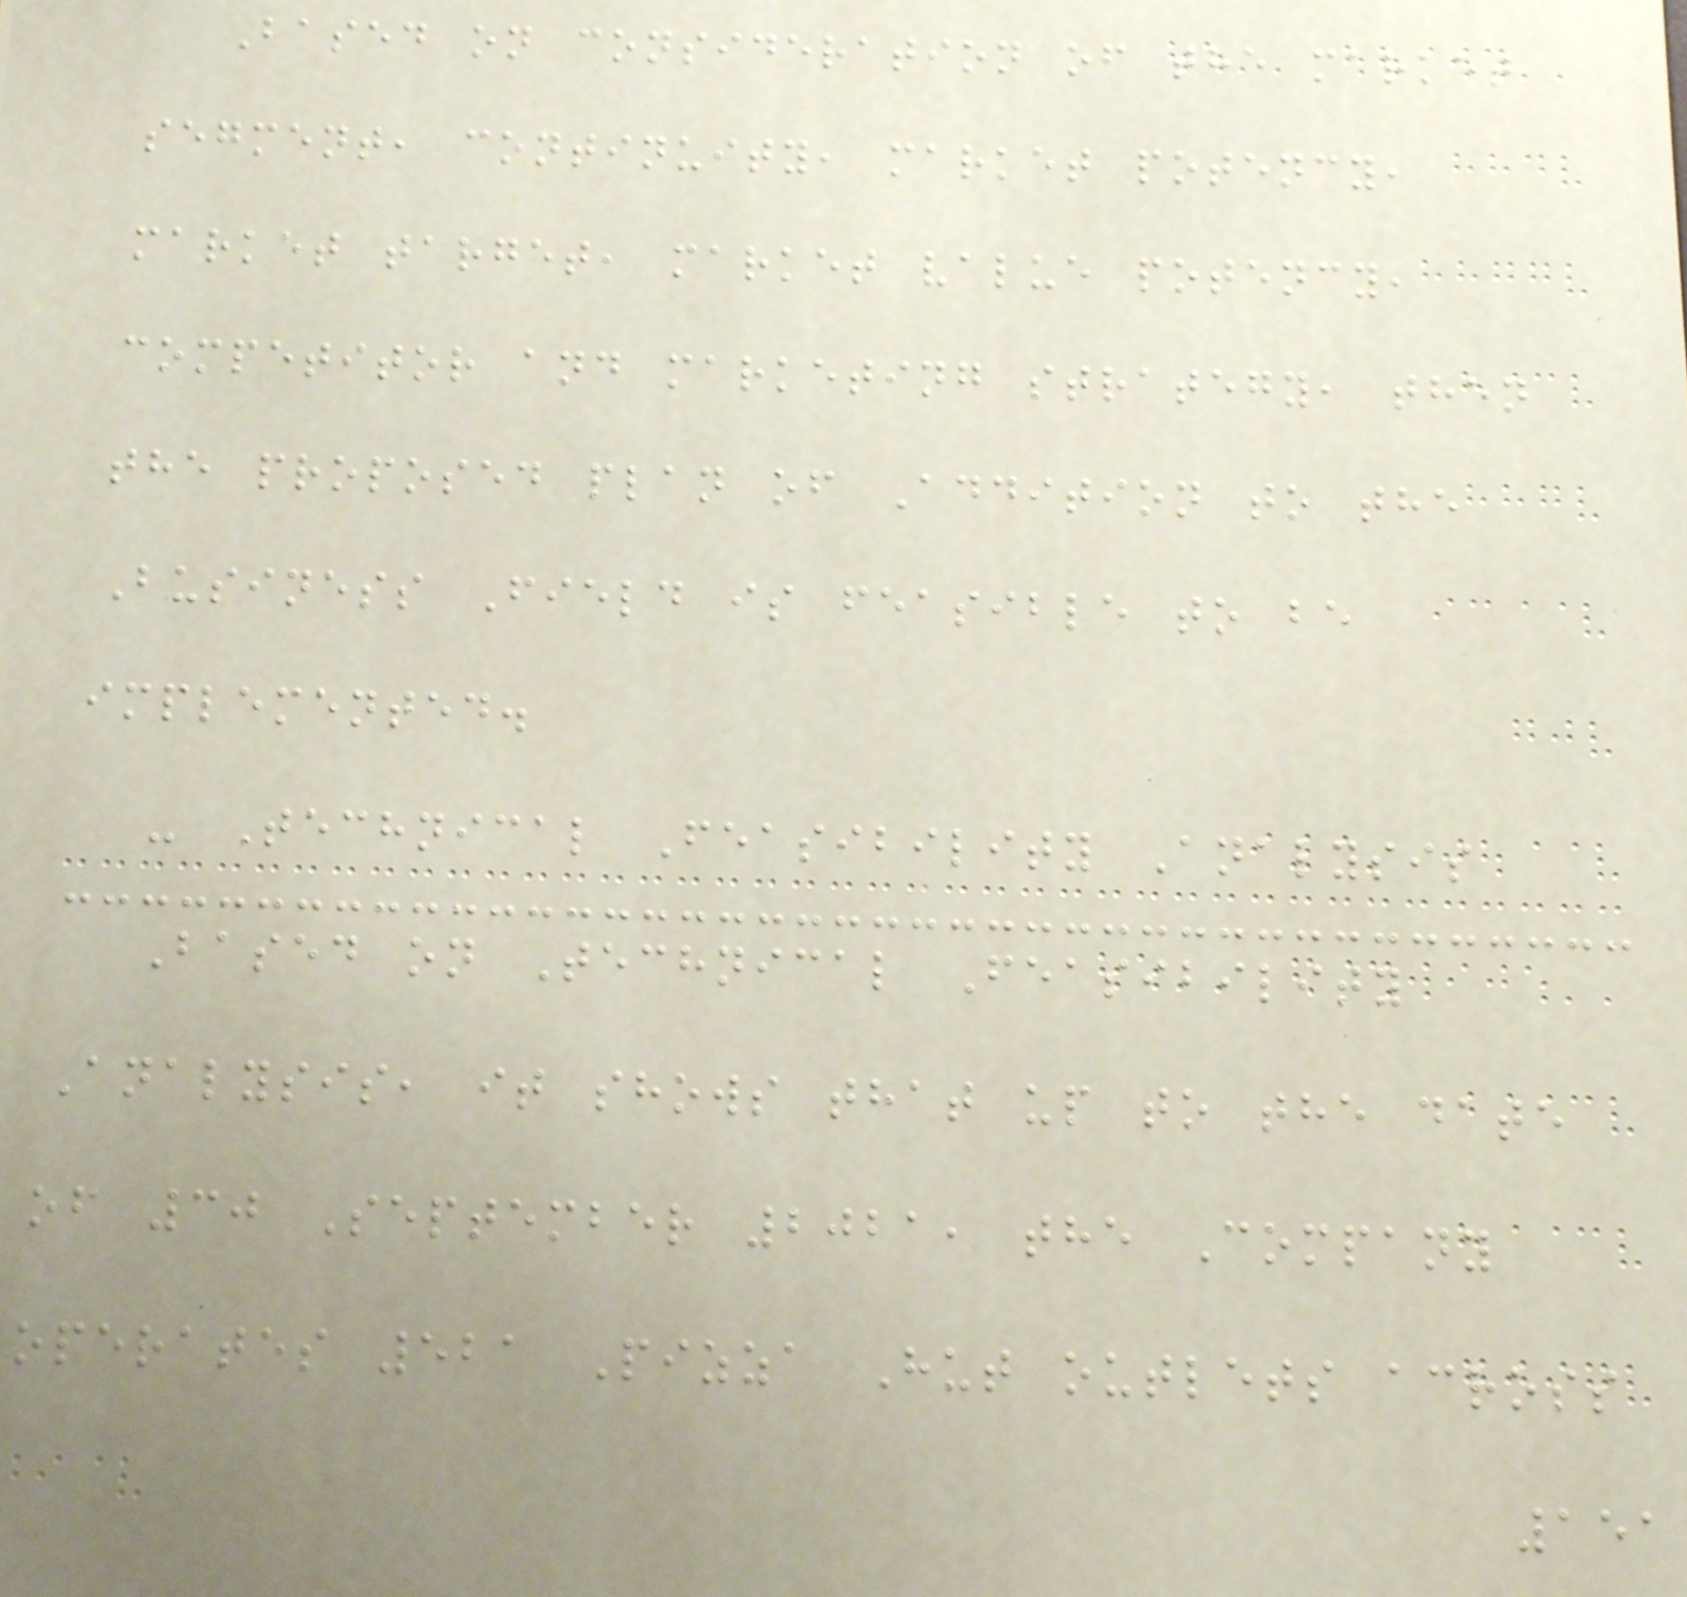Based on consideration of the market
segment, continuity, market potency,
market target, market value potency,
competitor and marketing strategy, then
the proposed plan of Addition to the
Business Field is feasible to be
implemented.
- Technical Feasibility Analysis
Based on Technical Feasibility
Analysis, it shows that up to the date
of 30 September 2021, the Company
operates 521 Pizza Hut outlets across
151
